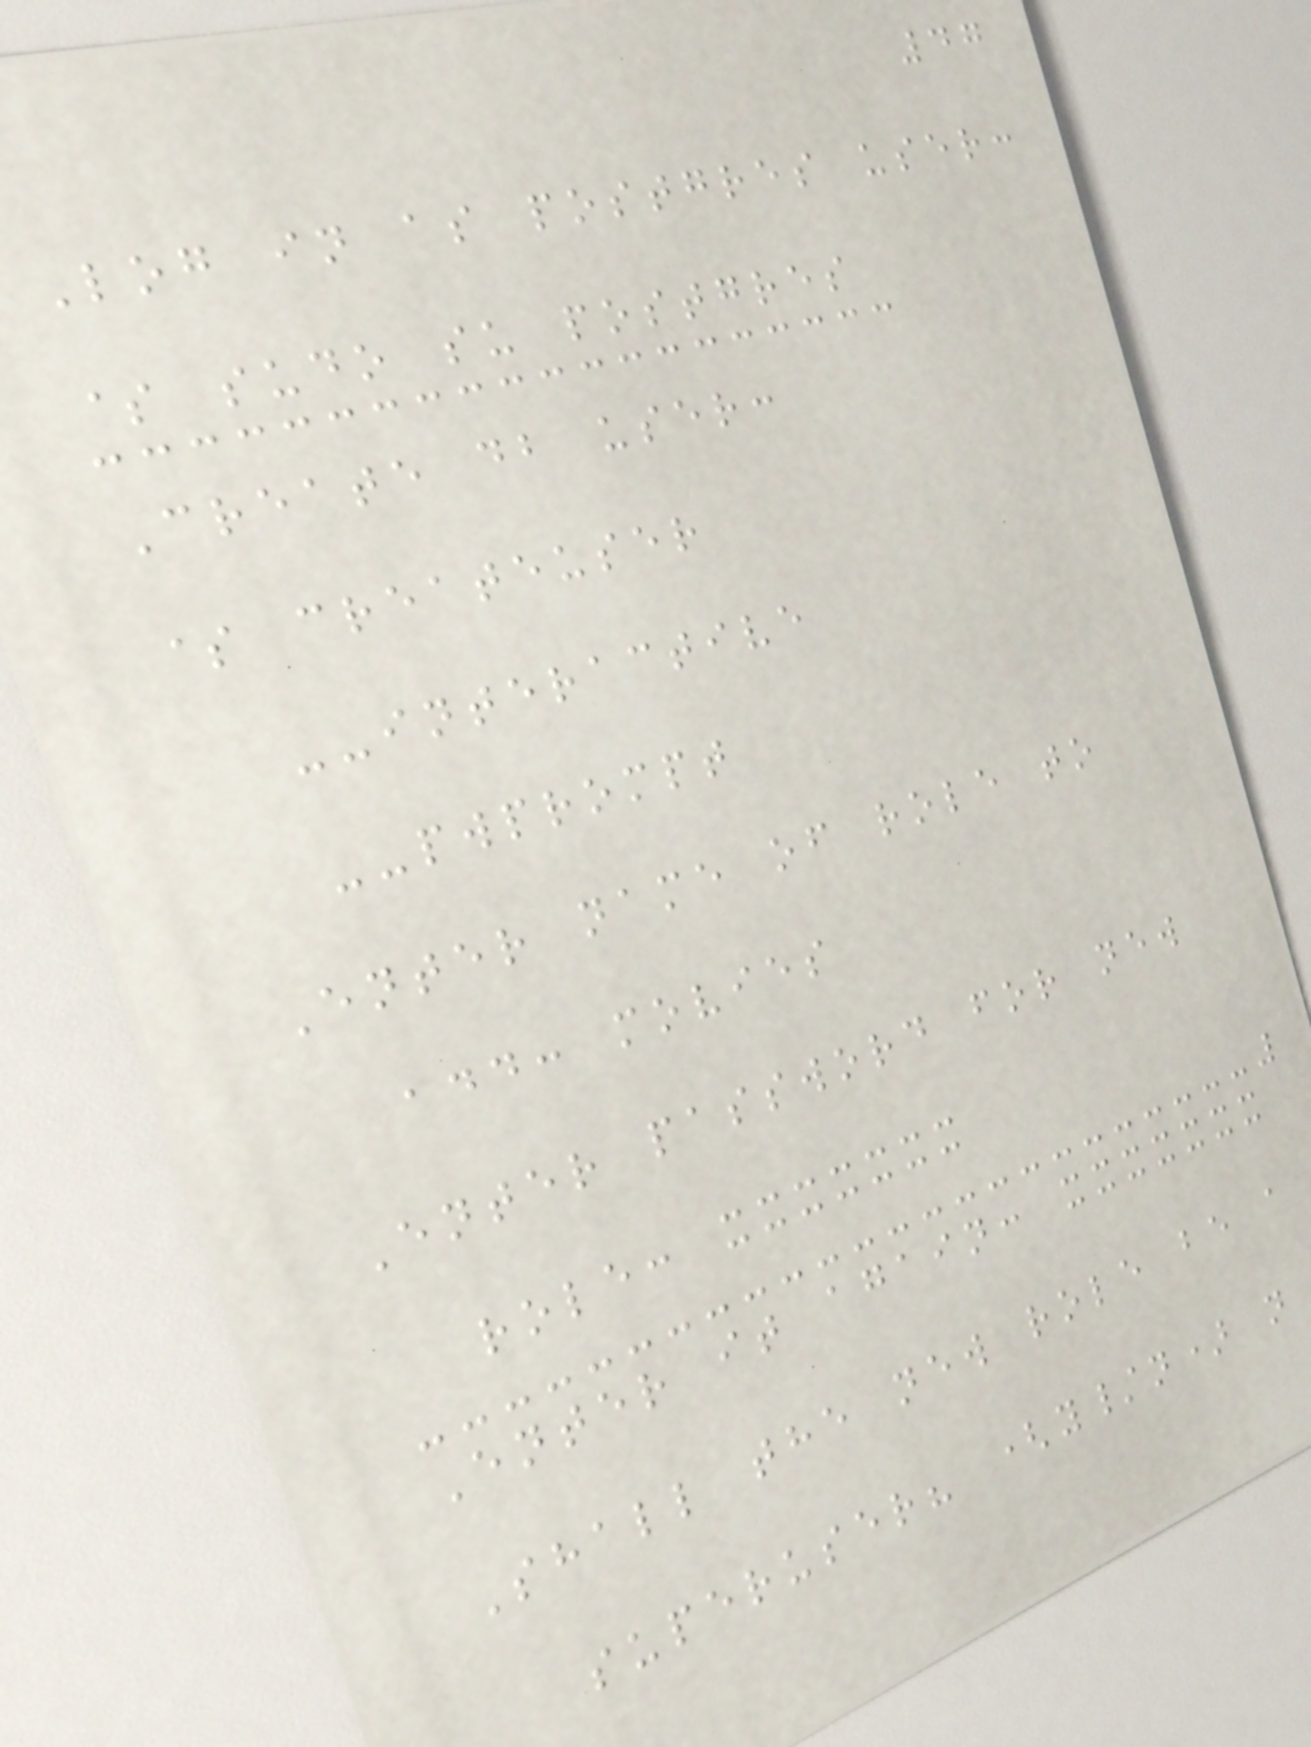47
Log in as postgres user:
$ sudo su postgres
Create db user:
$ createuser
--interactive
--pwprompt
Enter name of role to
add: movies
Enter password for new
role: xxxxxxx
Enter it again: xxxxxxx
Shall the new role be a
superuser? (y/n) n
